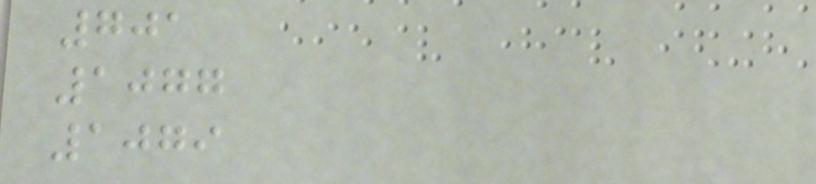701
1077
1079
